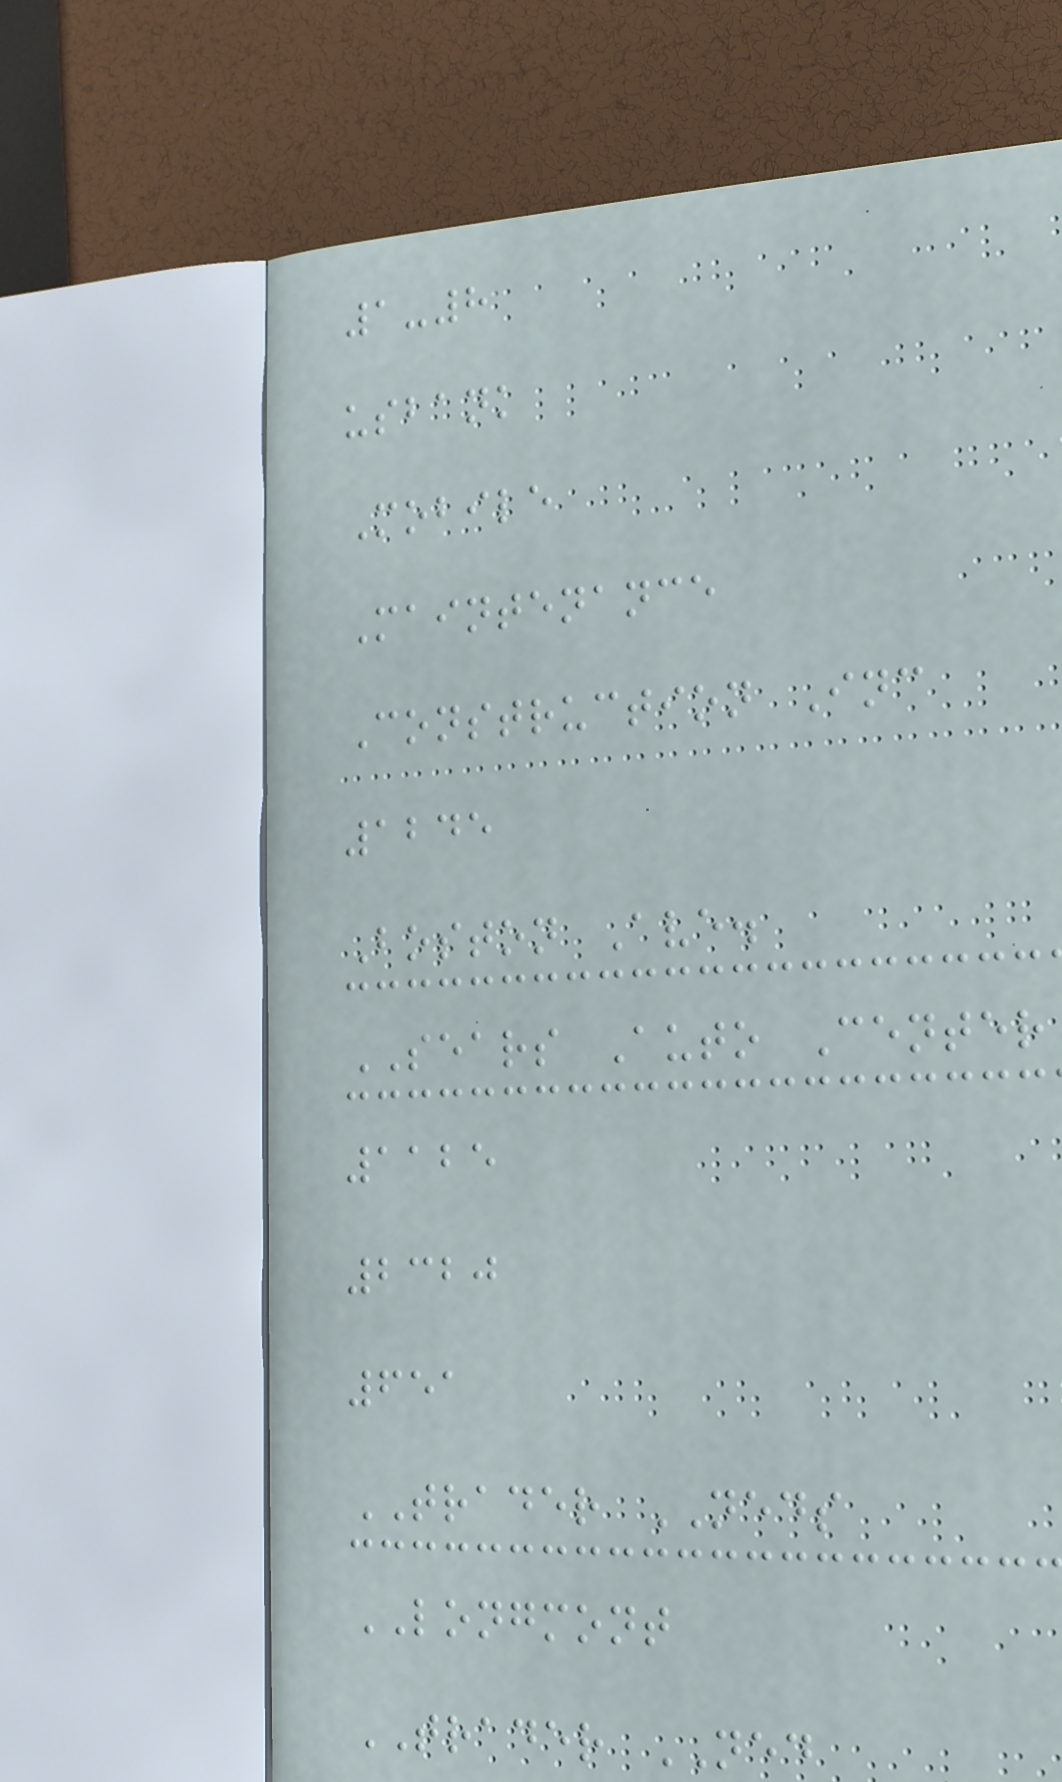1-8
usbank
Mobile
Maintenance
Construction Inc
1245
Boston Ave.
SEARS Auto Center
1125
2320
651
TRADER NEDS
LONGMONT
TRADER NED
